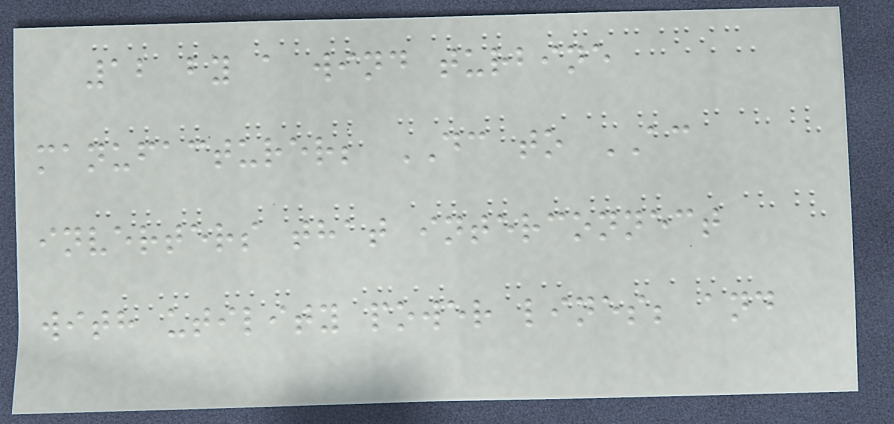12 by a wind turbine
manufacturer; DC to AC
inverters that interconnect
with utility power lines; and
